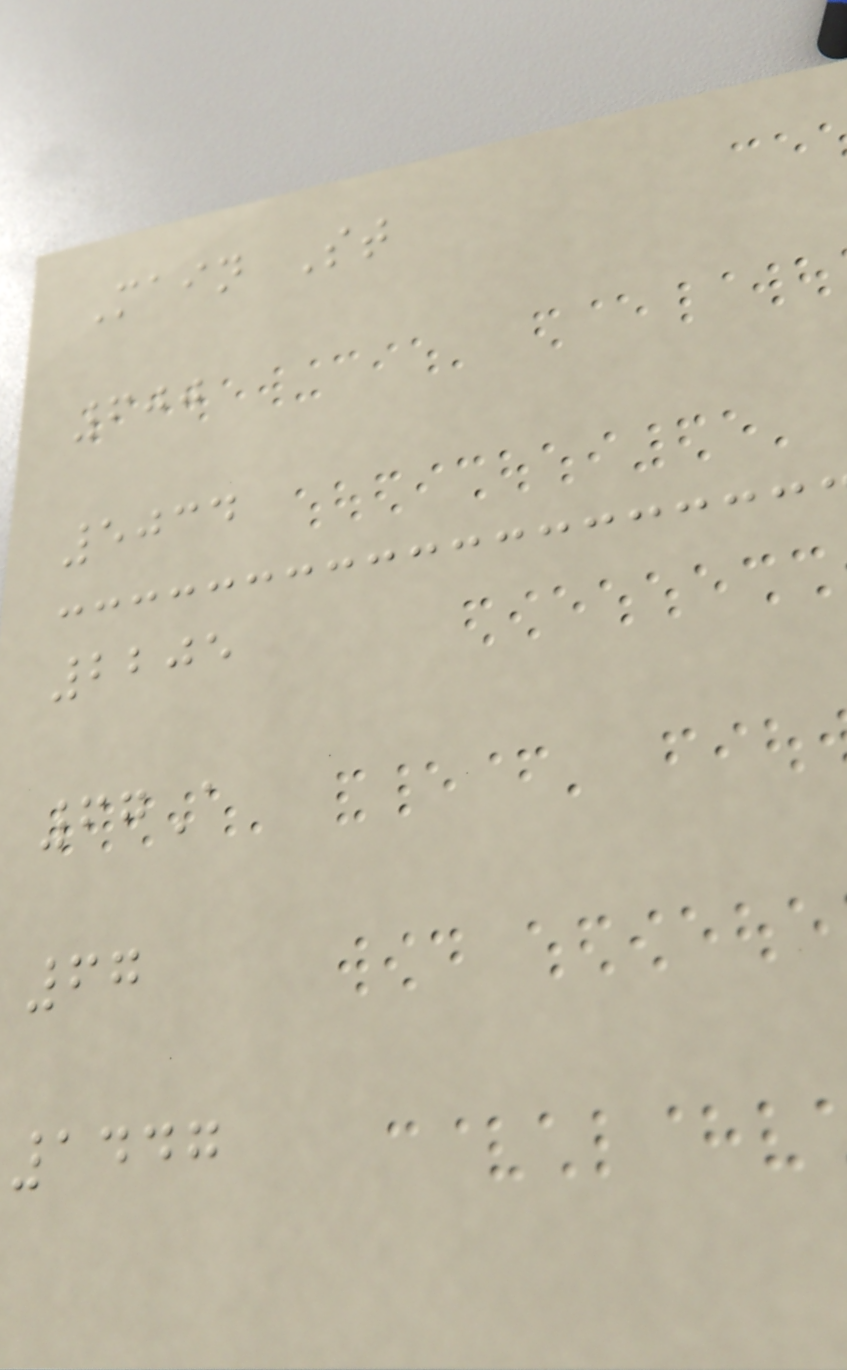Main St
600
5034
2205
67A
67
1447
